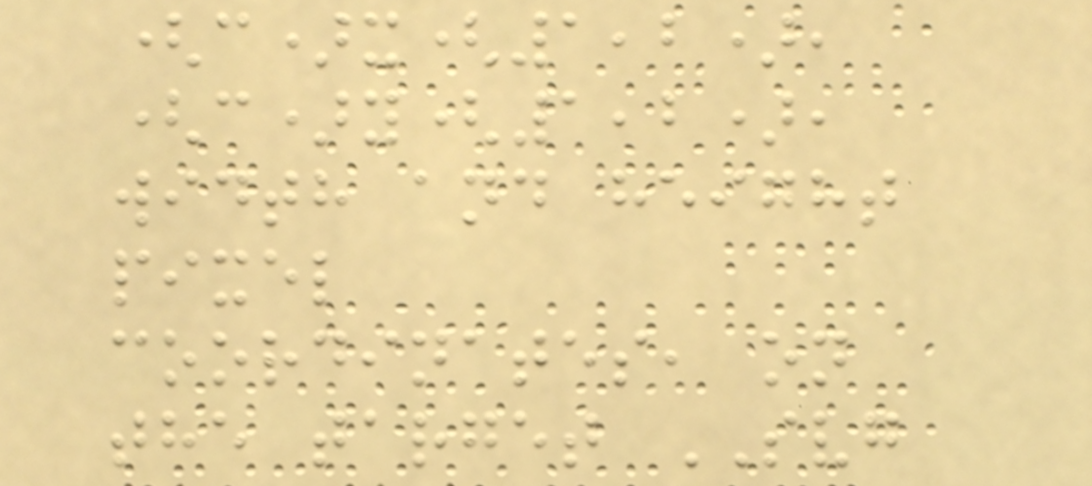(c)x(1,2),
(c)y(1,2),
width and height
pixel
coordinates, on
the target SVG
